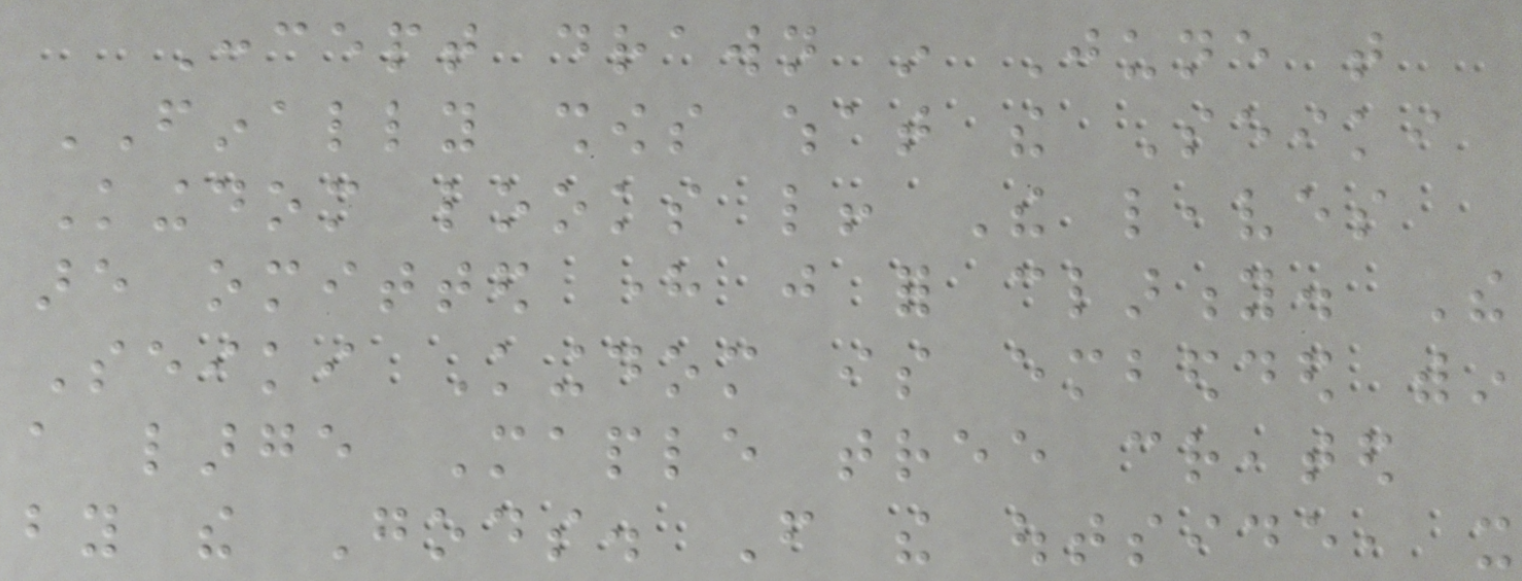Concept drawn in June that
FINALLY shows what the Seiki
Kingdom looks like! The leaves
are omitted here just for clarity. The
Seiki Kingdom is embedded within
a large Maple tree created
by the Gods. From the outside, it
